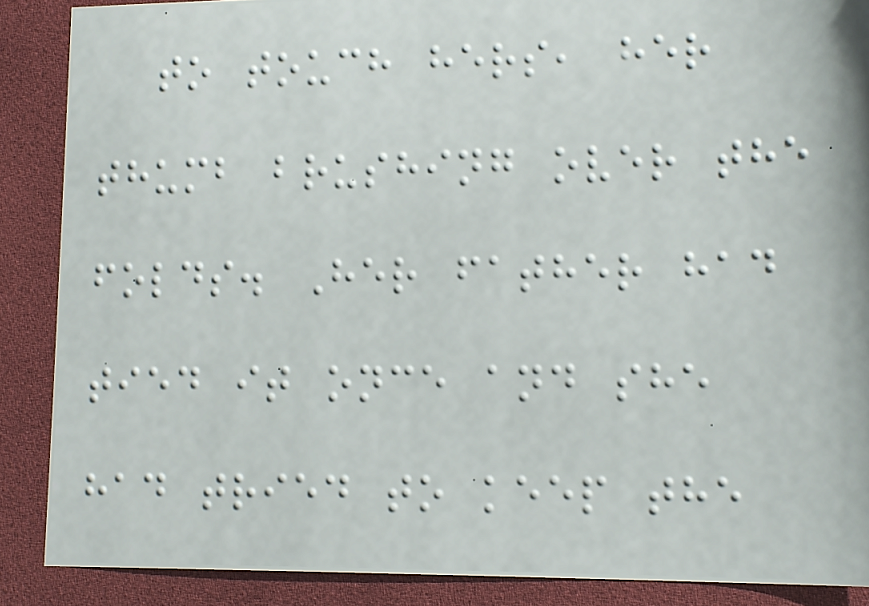to touch hers, her
thumb brushing over the
folds. Her father had
tied it once and she
had tried to keep the
